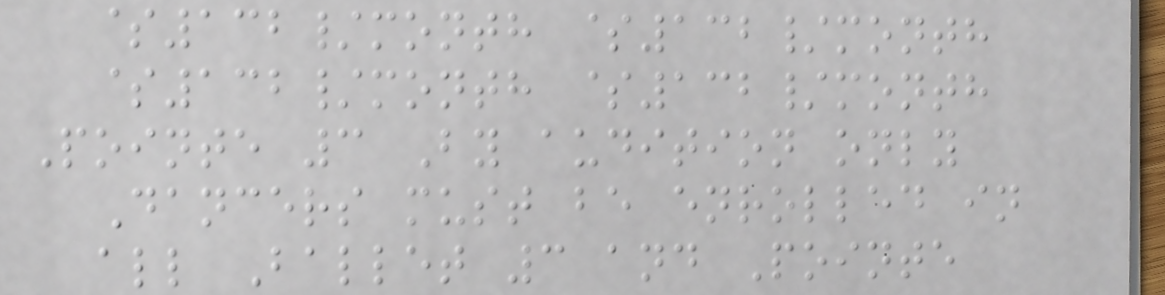$132/month $132/month
$132/month $132/month
Pointe 3 By audition only
Dancers must be enrolled in
all Ballet 3 and Pointe
